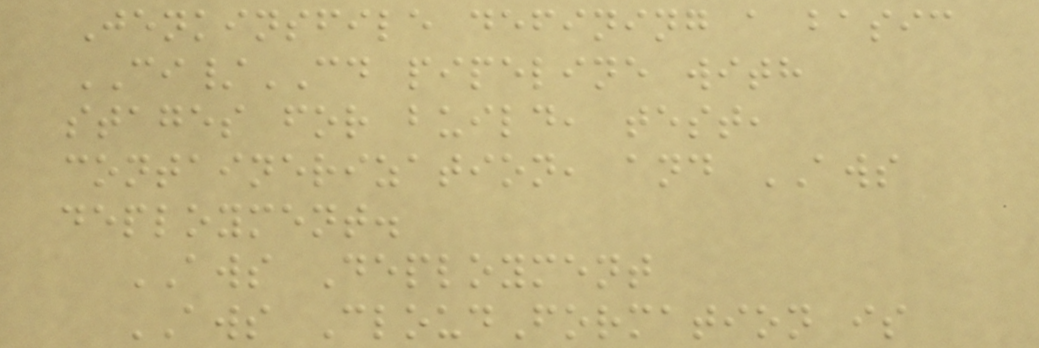Jenkinsfile defining a basic
CI/CD pipeline with
stages for build, test,
containerization, and AWS
deployment.
AWS Deployment
AWS CloudFormation is
